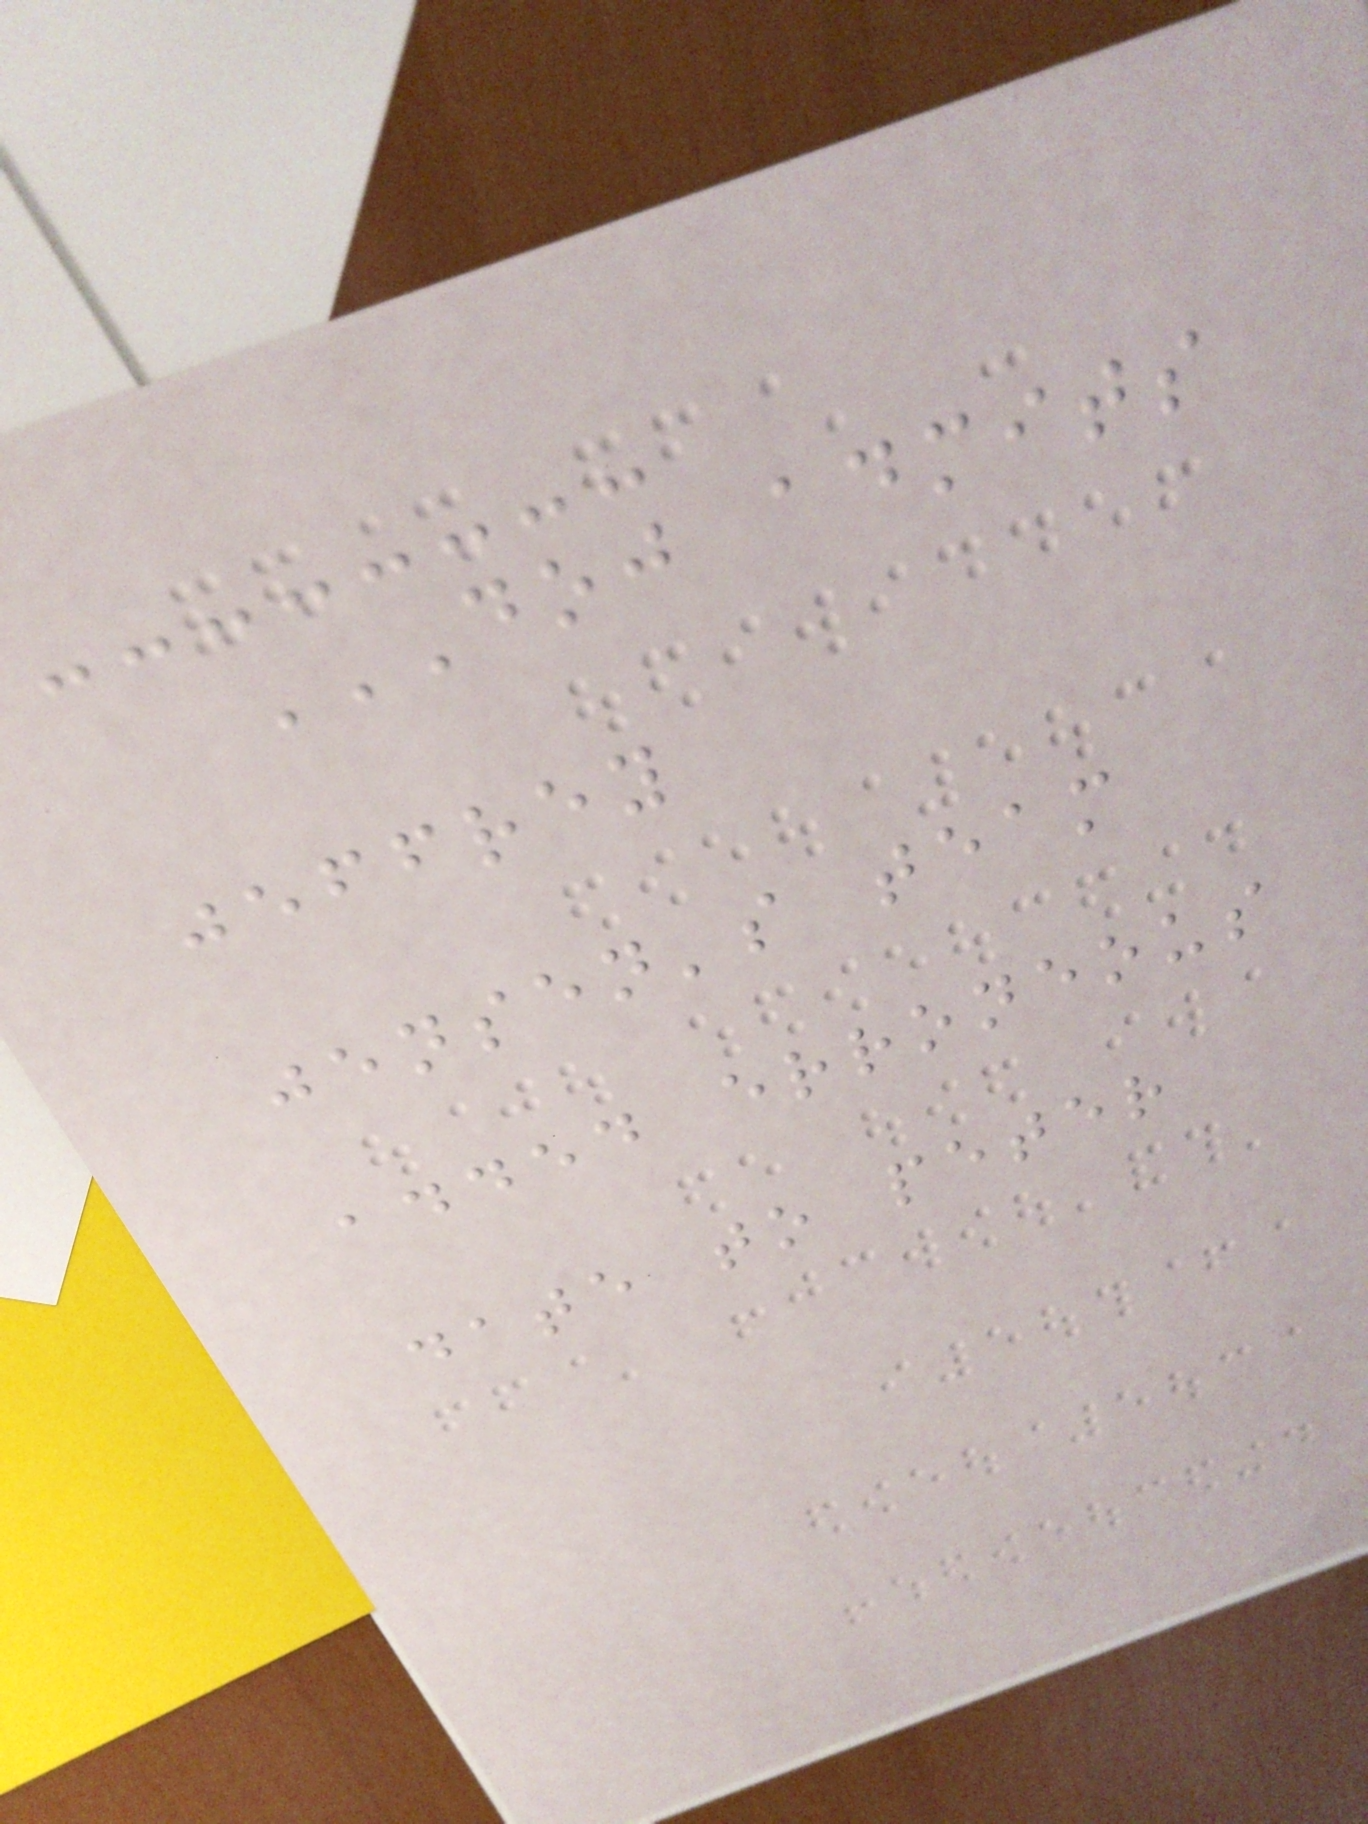DOJ ADMITS
JEFFREY
JENSEN'S TEAM
ADDED ERRONEOUS
DATE TO PETER
